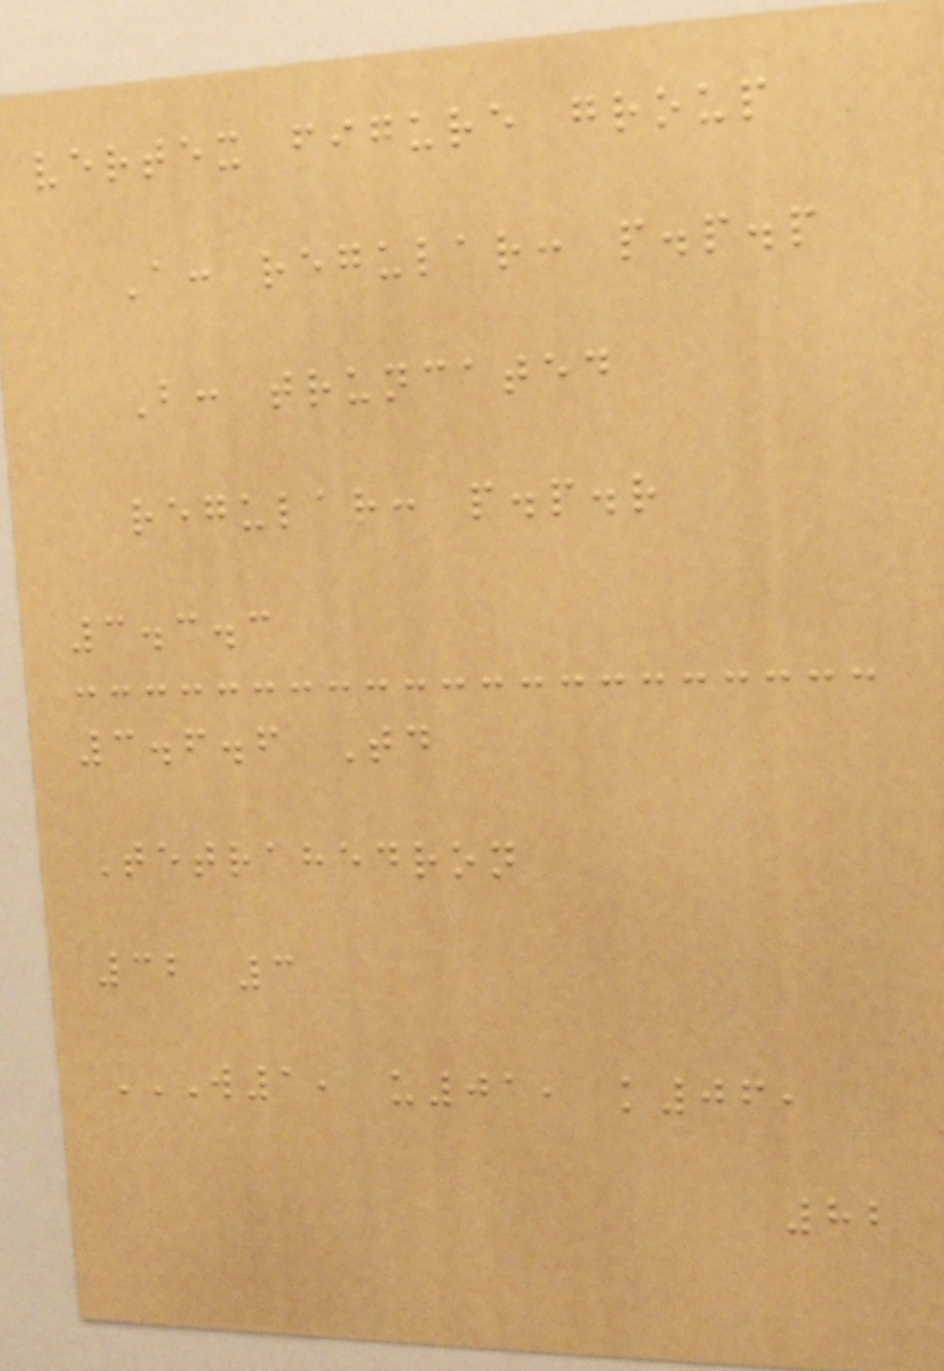vertex figure group
A: regular: p.p.p
B: truncated
regular: p.p.r
3.3.3
3.6.6 Td
Tetrahedron
32 3
W1, U01, K06,
82
